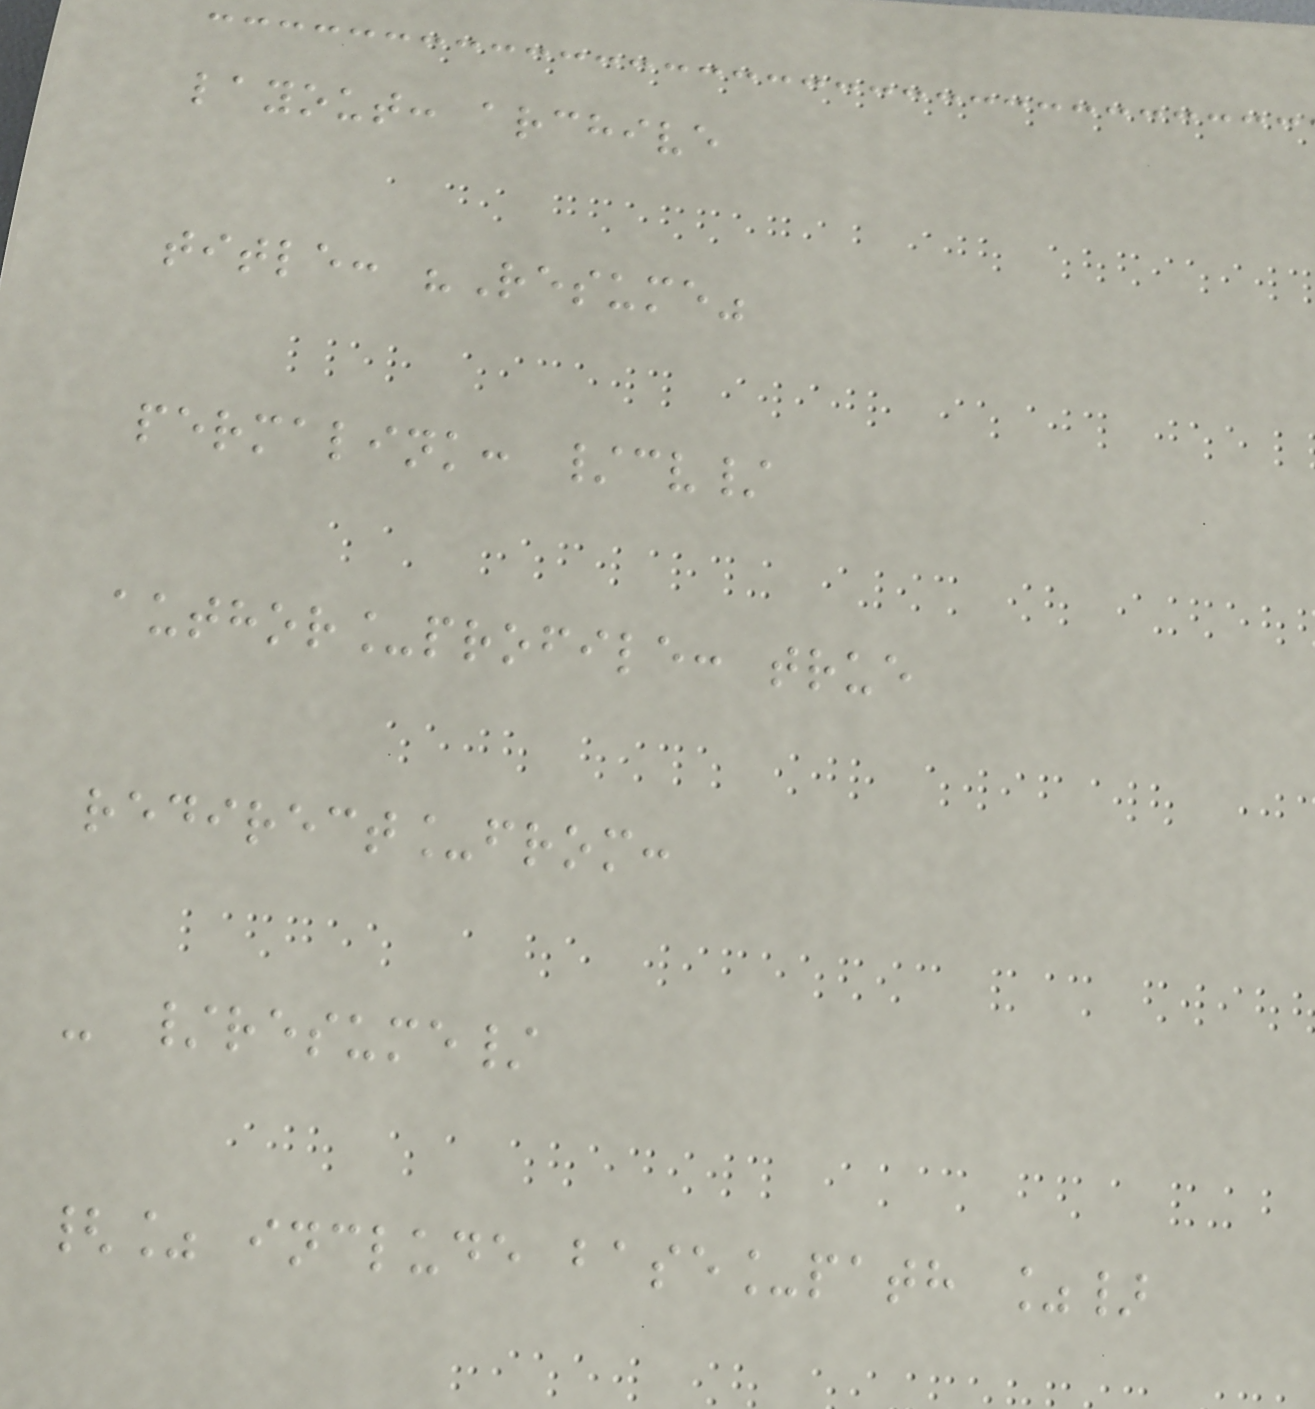layout: archive
title: "Resume"
permalink: /cv/
author_profile: true
redirect_from:
- /resume/
{% include base_path %}
